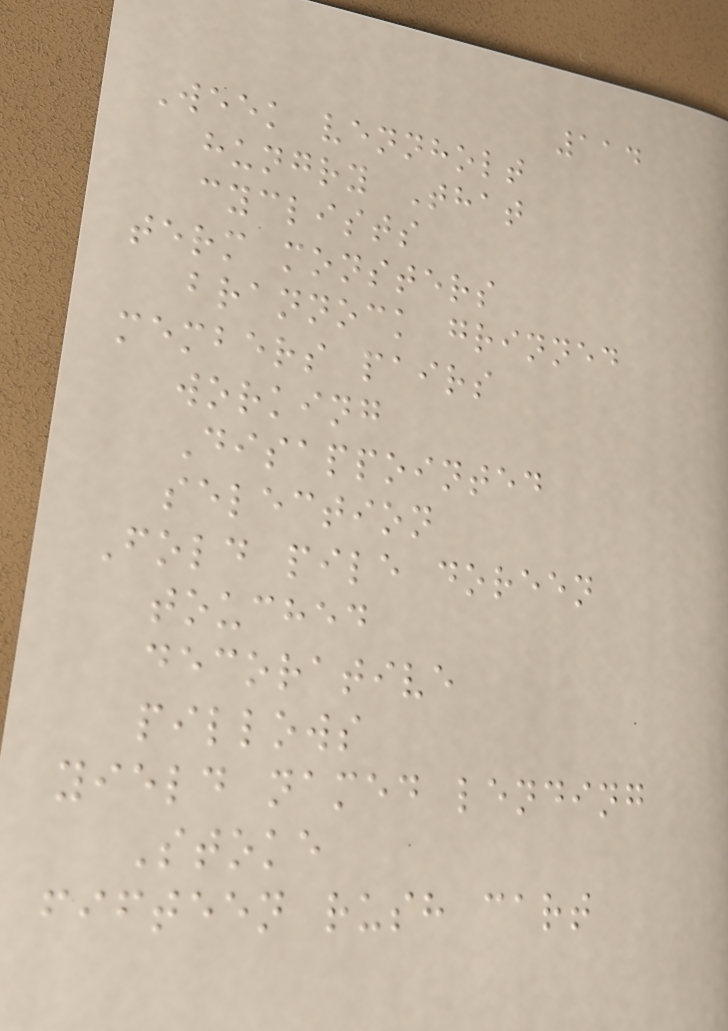114
Week vennholt
hungry That
cyclists
term monsters
brannock grinned
members pairs
working
Disappointed
selection
Fold pile doreen
touched
decorative
pillows
yield named lending
Stoke
fifteen rush cart
